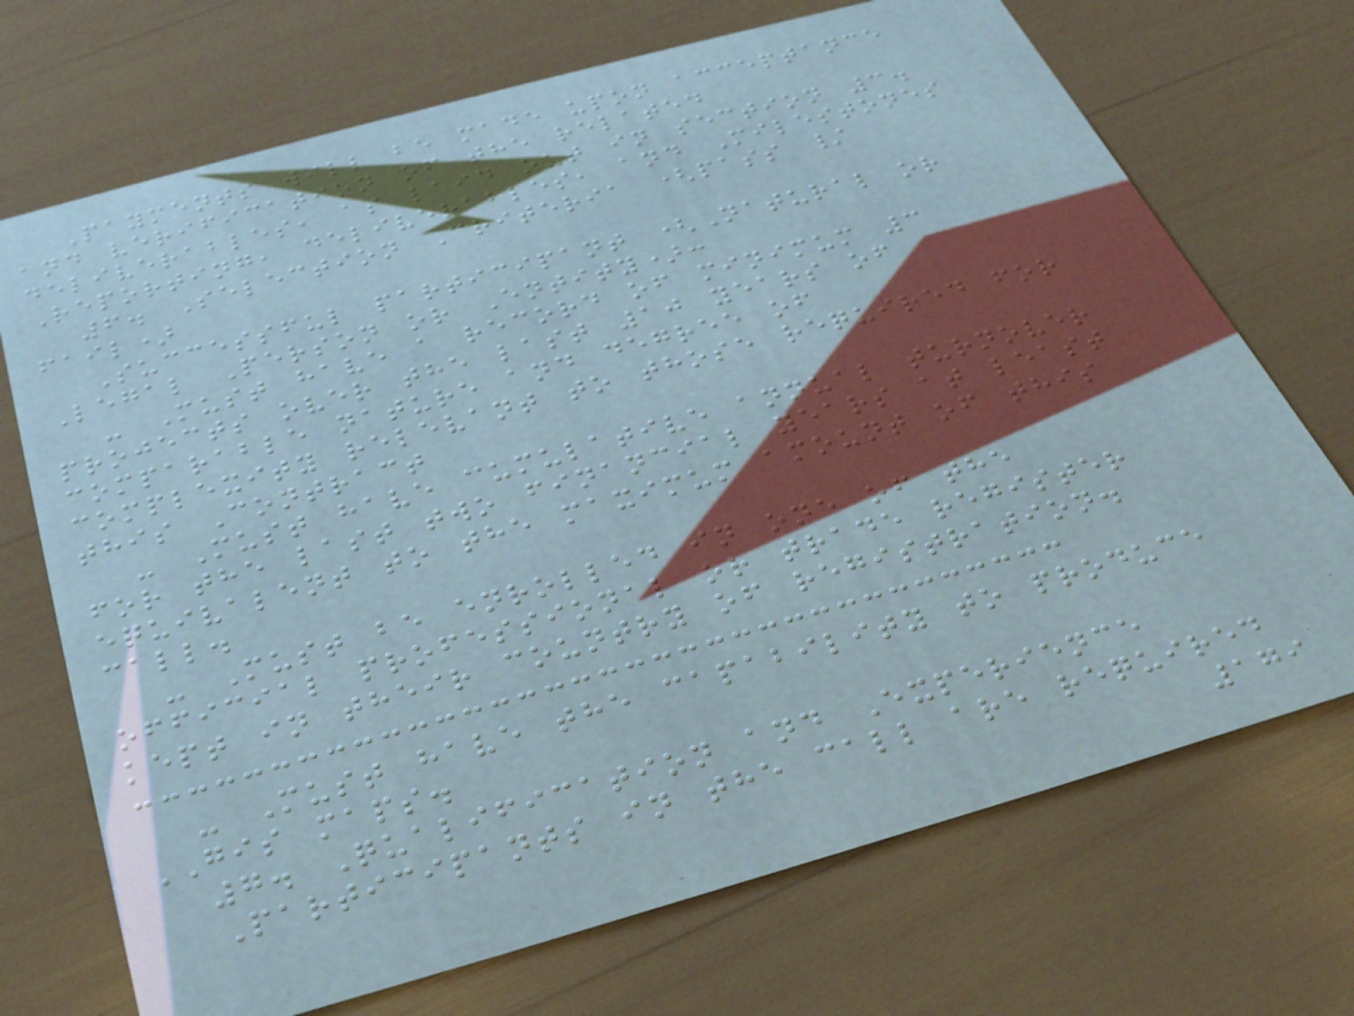Payments will be made upon acceptance
and verification of the related
deliverables, as laid out in section 3.
Reporting, deliverables, and Milestones
6. Selection Criteria (pass /
fail)
Successful participant (Natural or
Legal Person or Entity):
- Must have a record of minimum 3
projects over the last 10 years of
comparable nature and degree of
complexity relevant to those required for
this Contract
- Must have cumulative annual turnover
for the last two financial years at least
equivalent to the maximum amount of this
call.
- Must be enrolled in one of the
official professional or trade register
kept in their country of registration.
- Must have the capability to produce
GIS maps.
7. Qualification and Experience
Participants in the call are required
179
